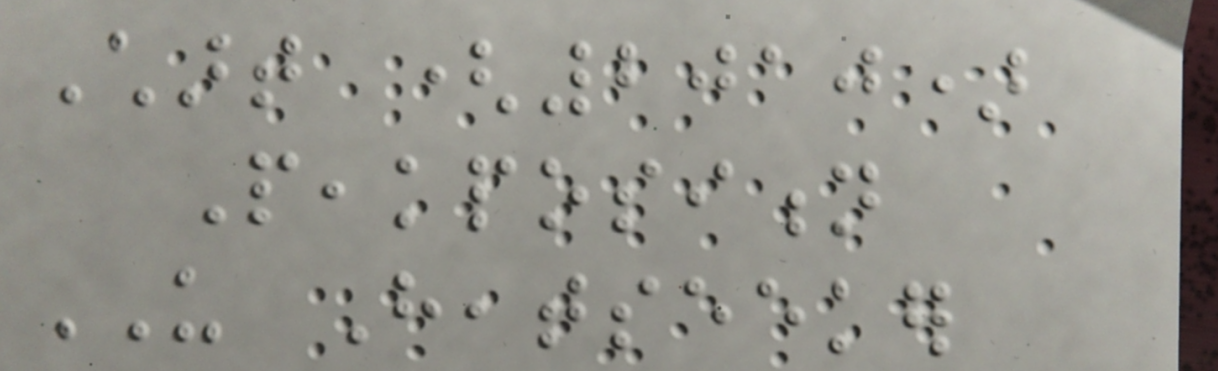Chart (2010)
Peakposition
US Heatseeker
